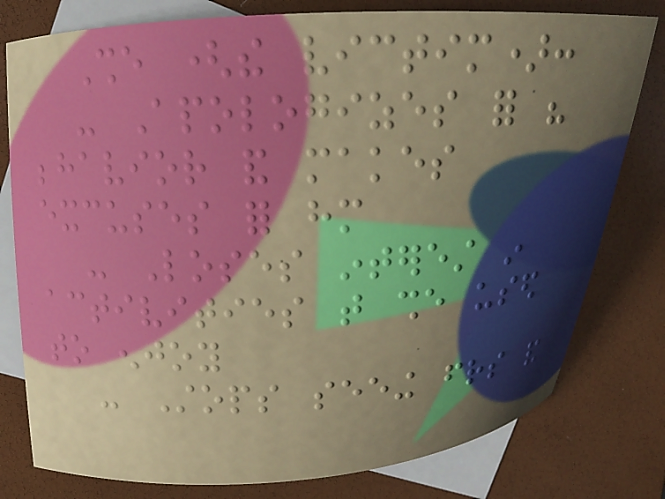She (the victim):
- Apologizes for his
behavior and makes
excuses for him
- Loses interest in
activities that she used
to enjoy
- Stops seeing friends and
